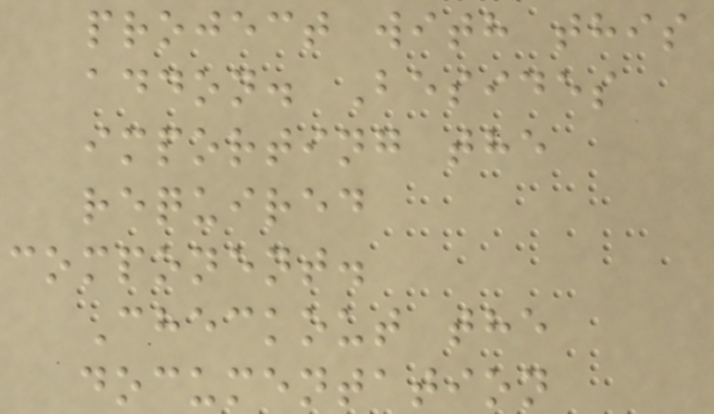project with this
addon. Besides
importing the
required
component.
Checkout the
documentation
